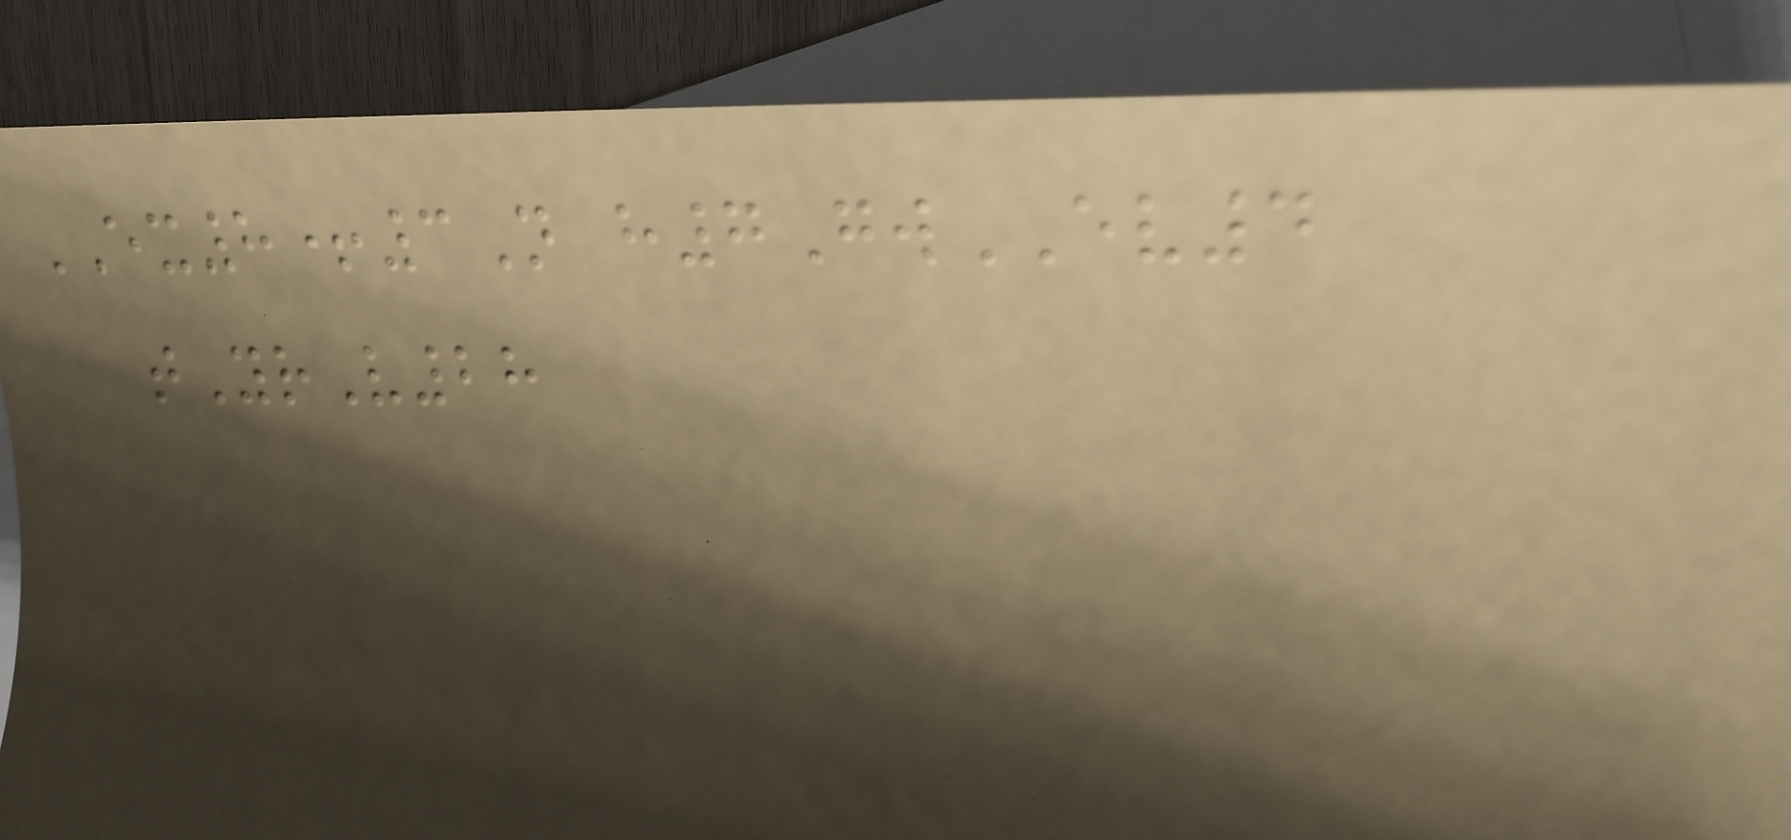EX8+3N h7GwEV4
tYrV28
